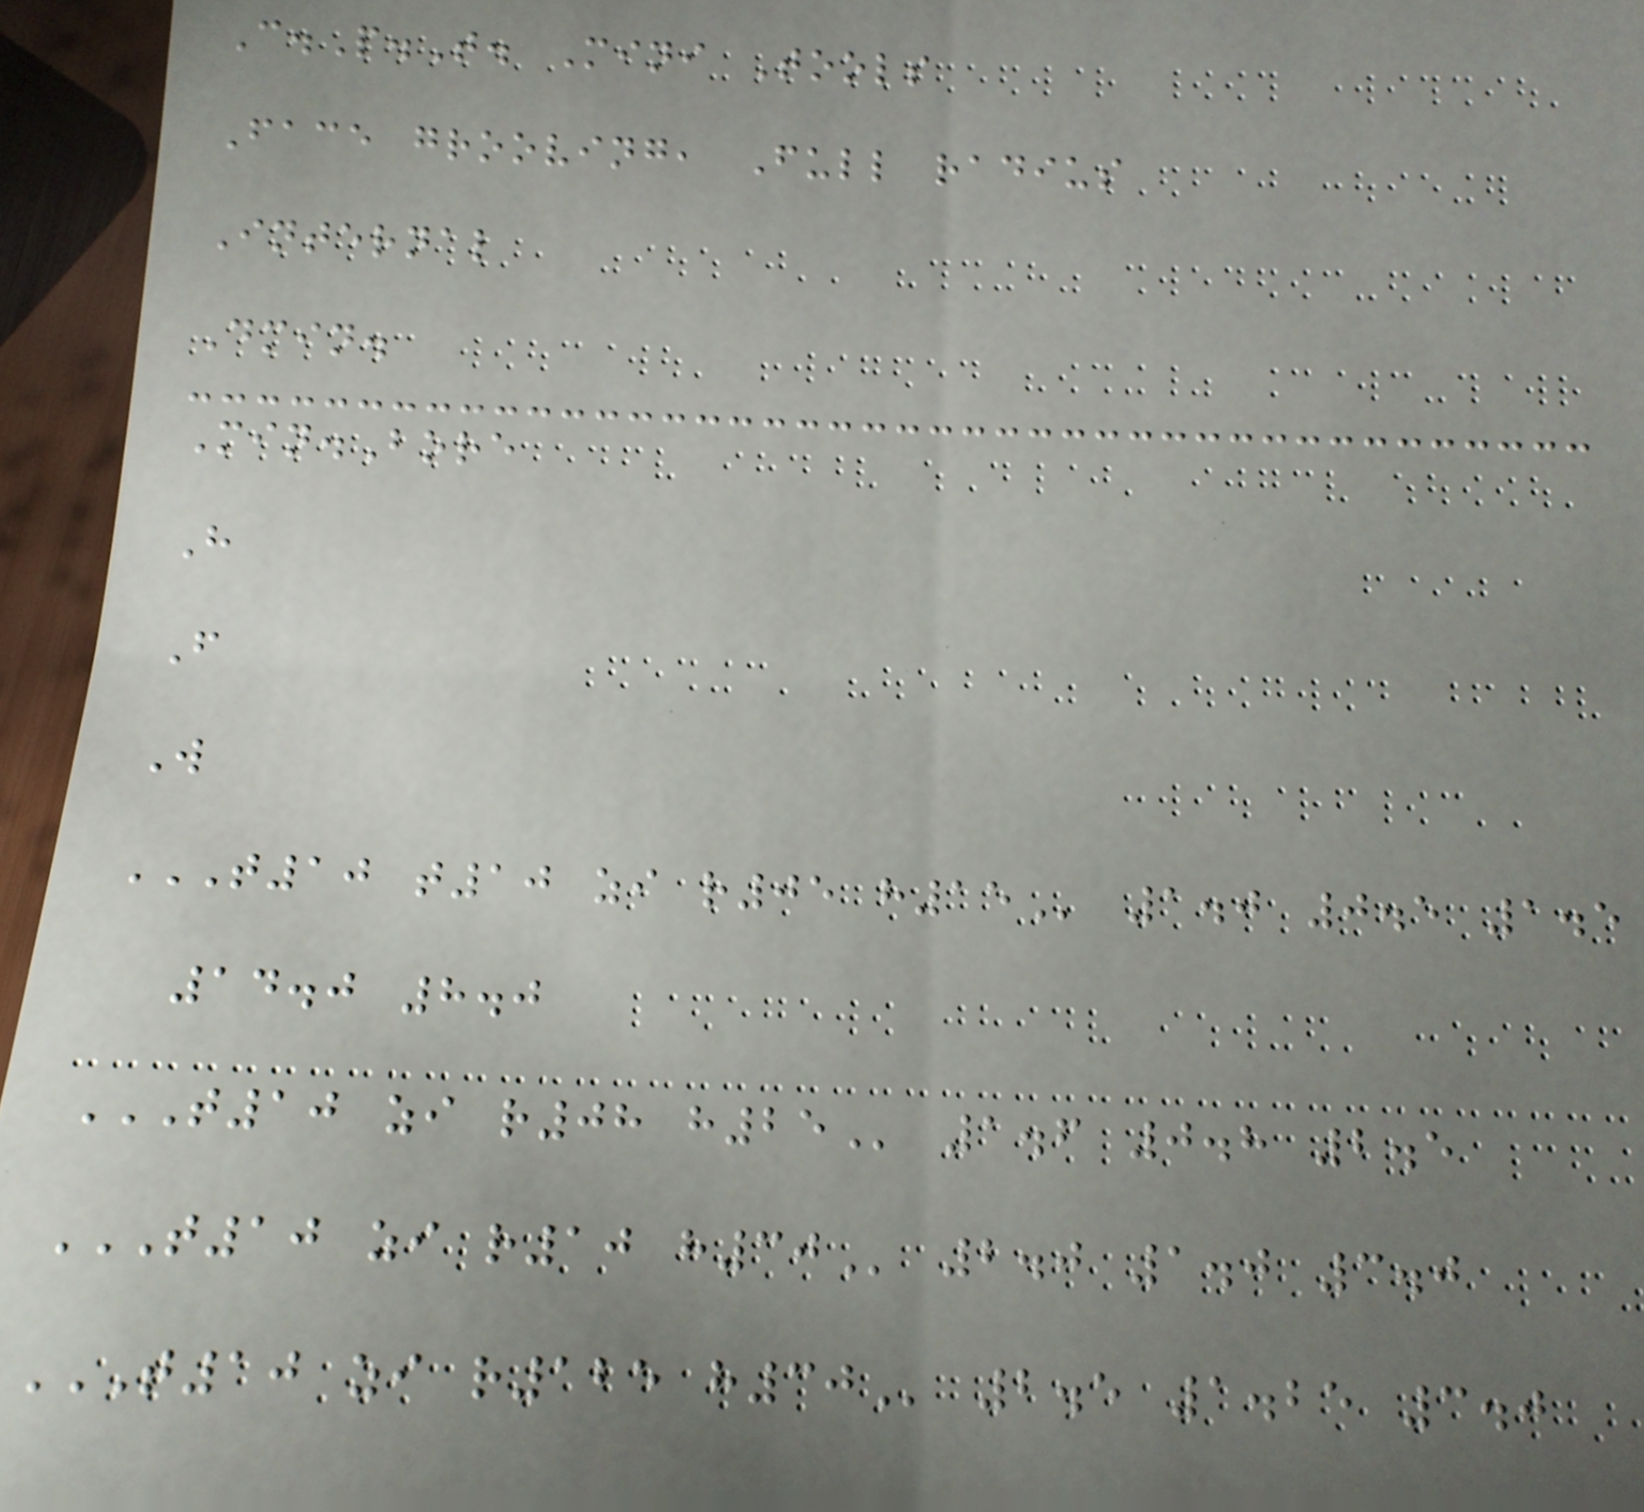C.P.T. Mini Tools
Face grooving, Full radius
Internal
Dmin.
Min.Bore
H
F
W
T10 T10 ZI R05 H15 1.0 0.5 1.5
14.0 8.0
T10 ZI R08 H25 1.6 0.8 2.5
T10 ZI R10 H30 2.0 1.0 3.0
T10 ZI R125 H30 2.5 1.25 3.0
